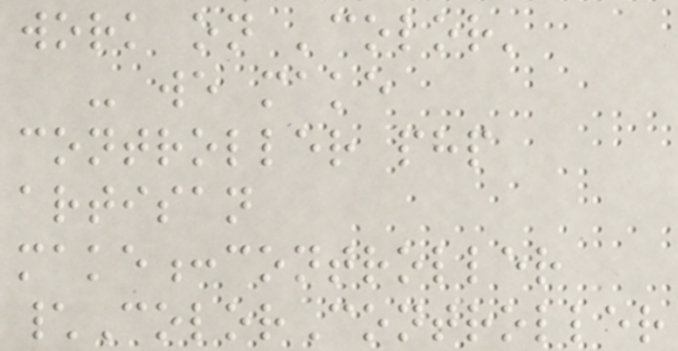work on 'color'
- we make
controller php
artisan
make:controller
\ColorController
